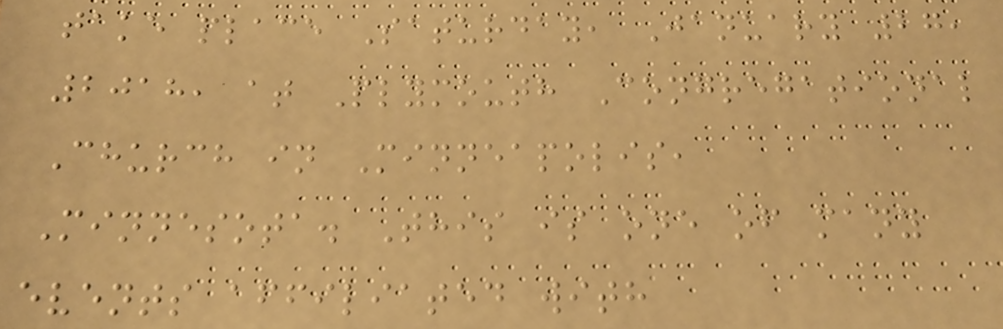take place Saturday, January 27,
2018, at Plymouth Congregational
Church in Minneapolis,
Minnesota. This is one of many
events affiliated with
